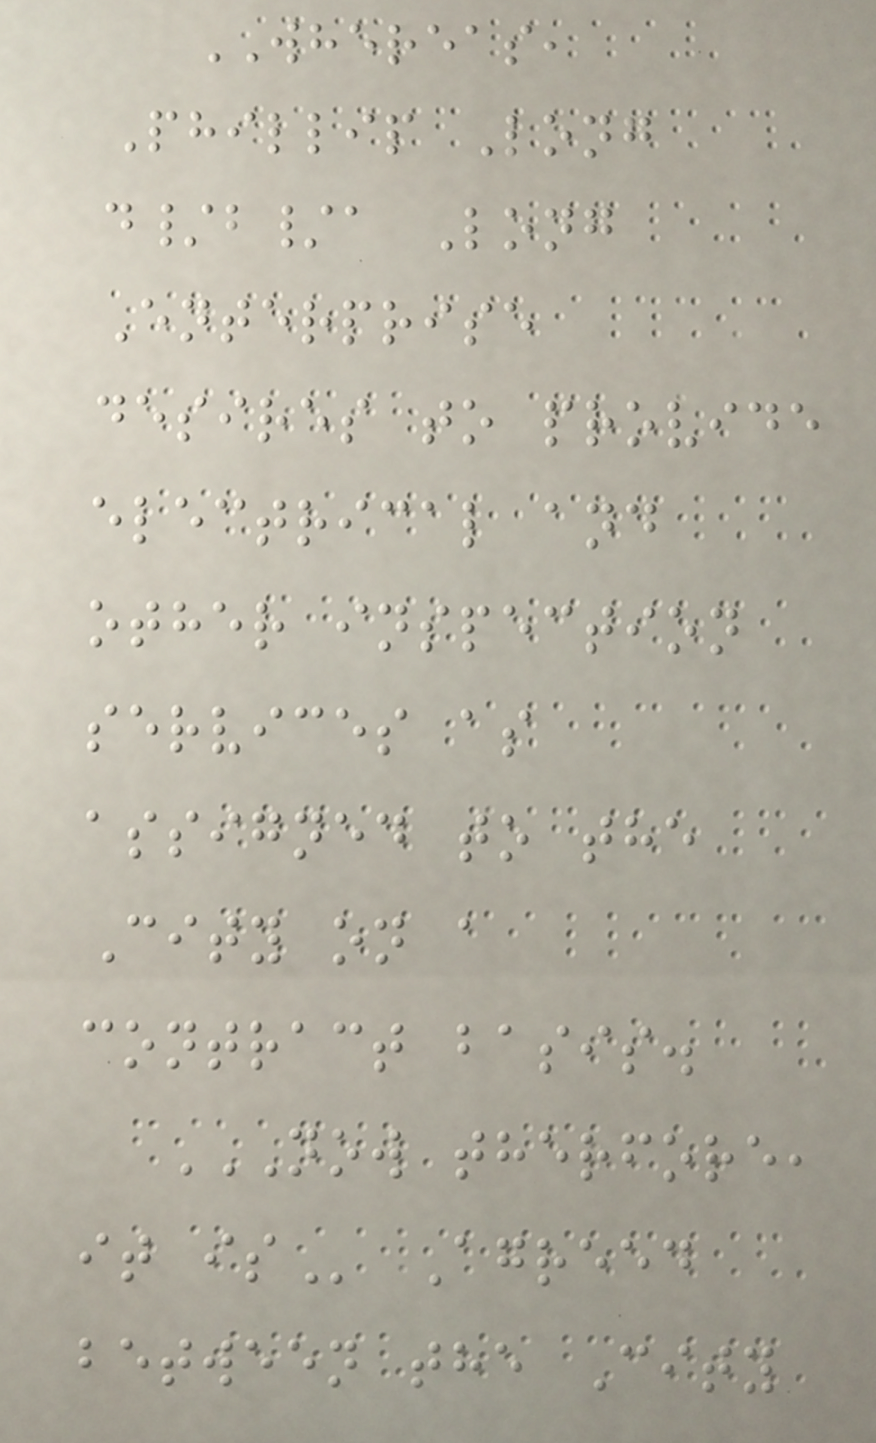WHEREAS,
Phillip Long
d/b/a Long
Enterprise
desires to provide
electrical and
other inspection
services as
assigned to the
City on a
contract basis.
NOW THERFORE,
IT IS Agreed
between the City
